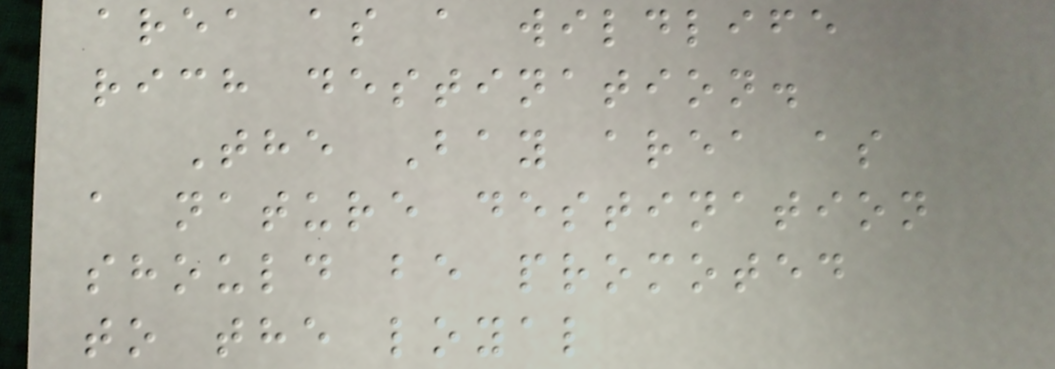area as a wildlife
rich destination.
The Bay area as
a nature destination
should be promoted
to the loyal
